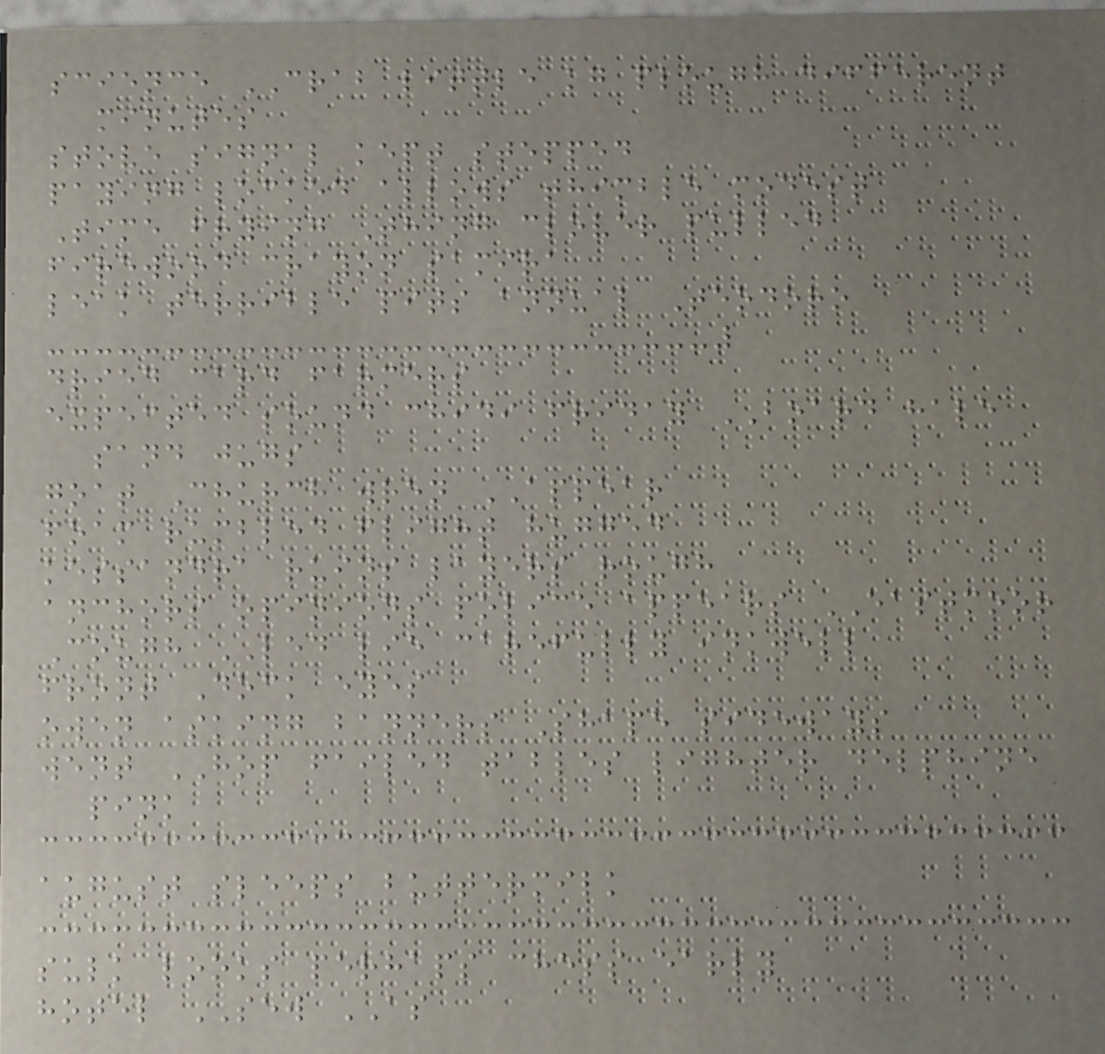science CRAB little kg plough different
minutes
stove signal kept stepped
paying locked allows thimble modest
Time frying Thing clover pulled
firewood crayon samira
leak terrible pits annual Teodoro
dried card farmers
expected sound chidi friday BOARD hale
sand jugs
goat Church wren APPEAR
foam rumbled flight hugged
kessandra ruins layers rough
anchors opinions police appears EASTMOOR
Cough LED lie carefully inkwell
front Dock eyes
owen asking banners Shape sideways
went HOP failed tables lighter delphine
pink
august sleeps buttermilk
sulk looks perhaps chess early
hotel SEW AS
